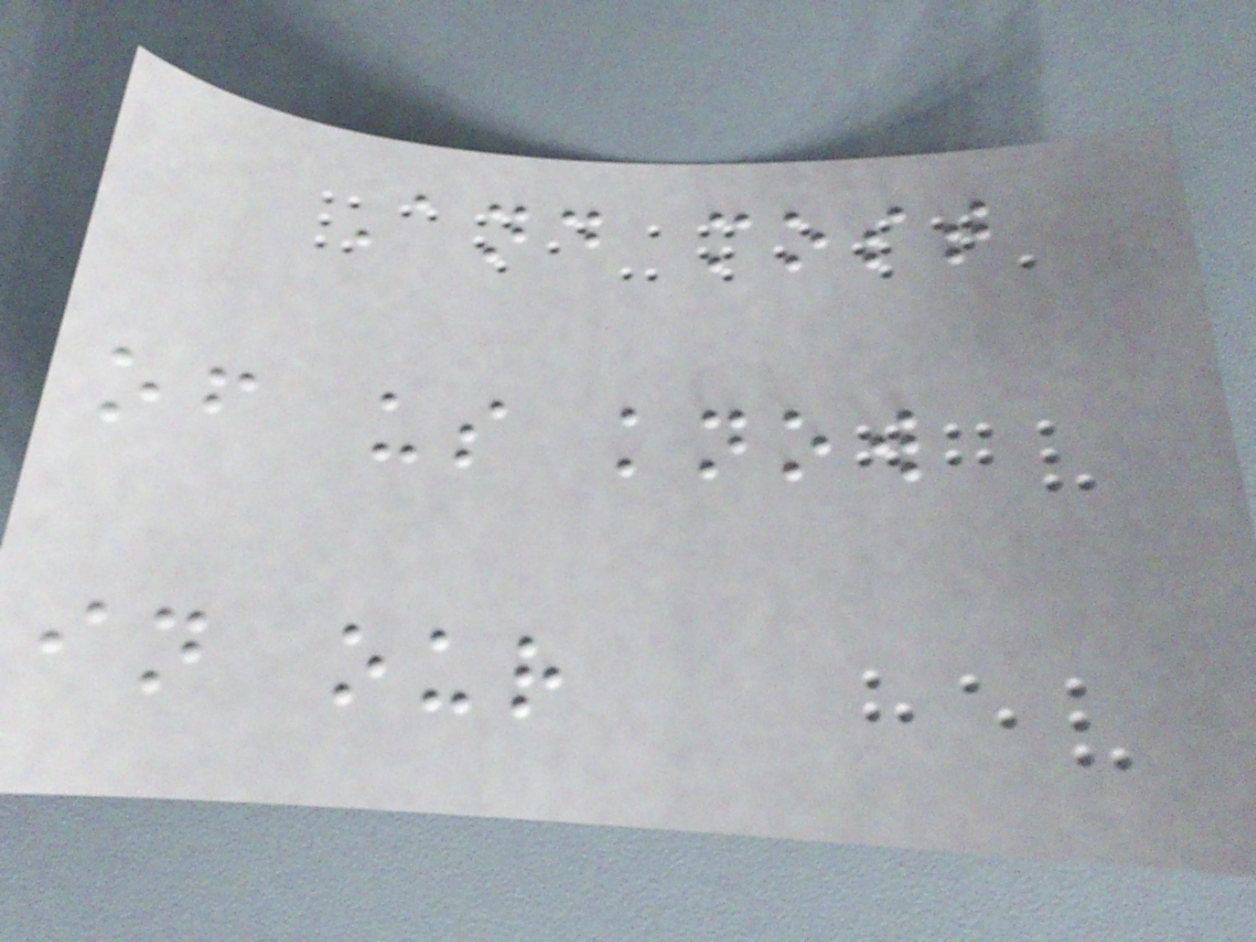And most
of us know
in our
